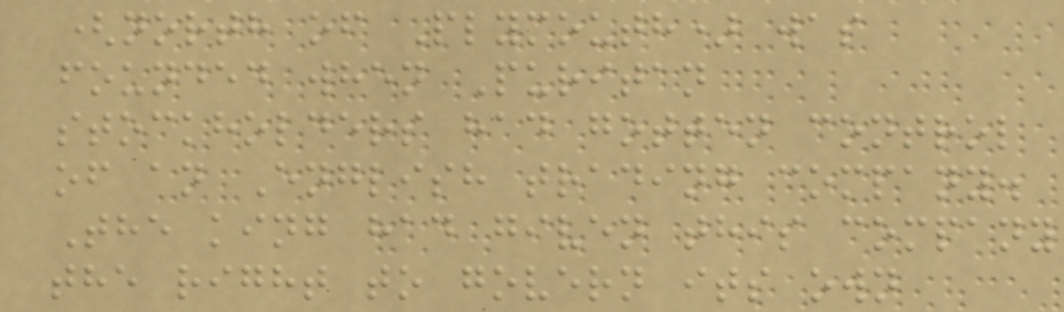(north of Plymouth) was
founded when Puritan
stockholders had gotten control
of an English trading company.
The king had given this company
the right to govern its own
